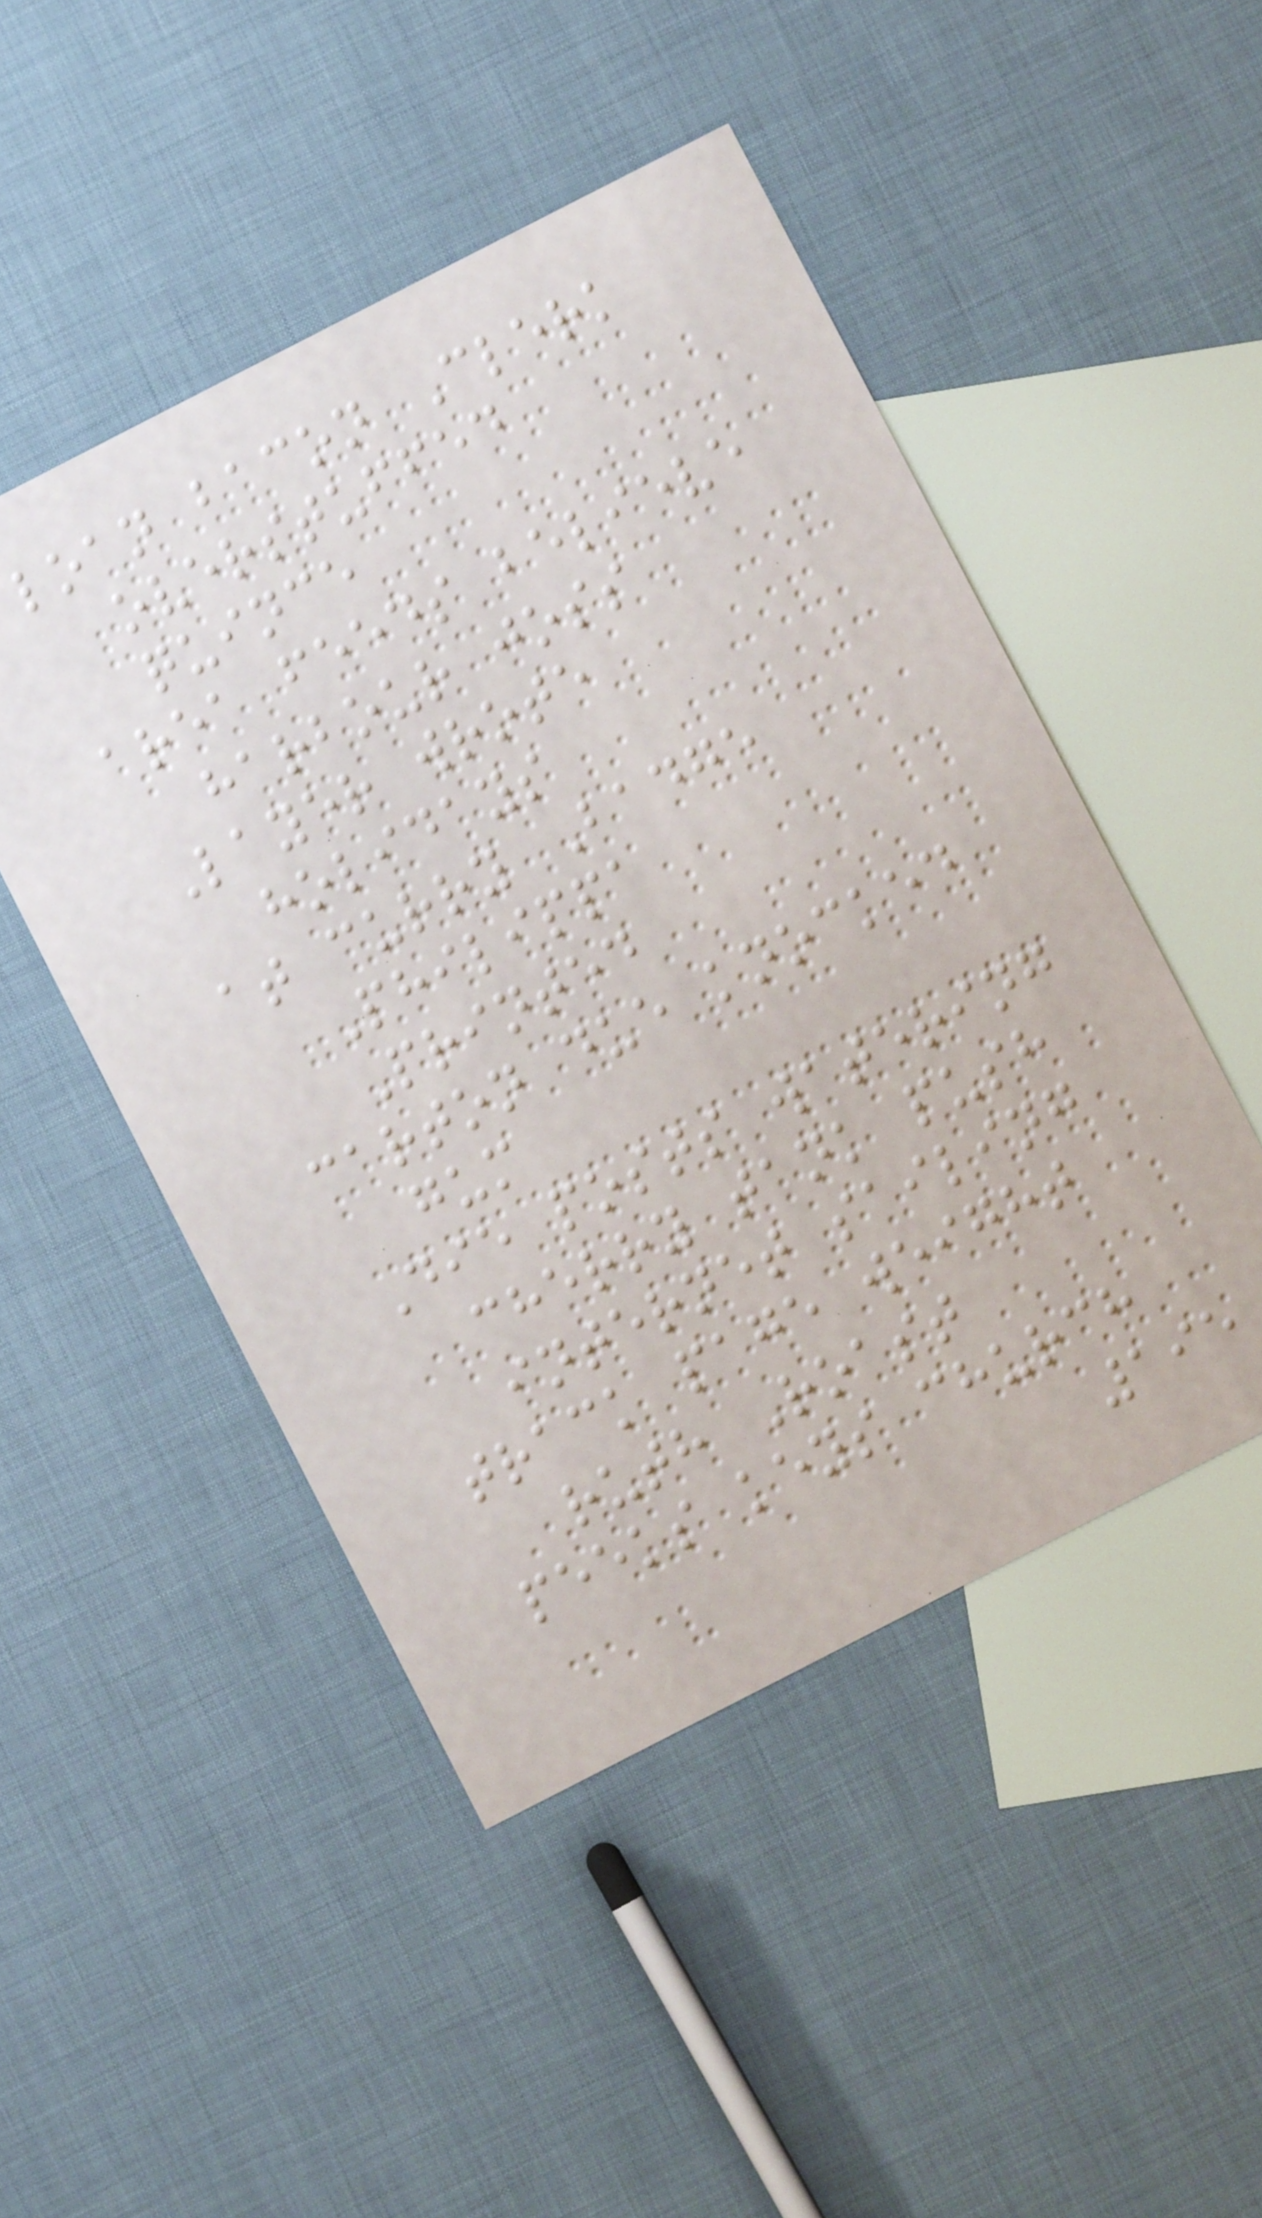loan bacon Clerk
overstuffed
quince
area feeds believe
harbour joss
Layer wrote
holidays
at curry Badge
Philippa
Printed
carton due knocked
gum
Die posts watering
cherry tank push
internet sailing
track page weight
ruth Roast
peeks keys church
195
